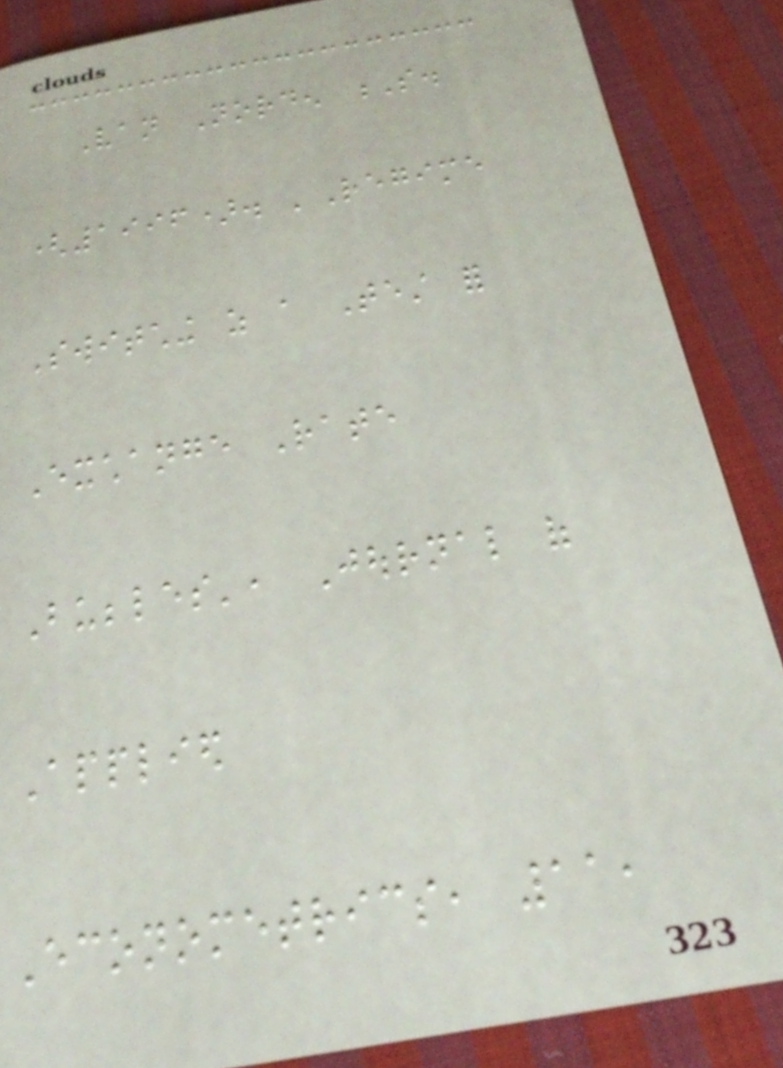Van Norden S.
(1996). 'Regime
Switching as a Test for
Exchange Rate
Bubbles', Journal of
Applied
Econometrics, 11,
